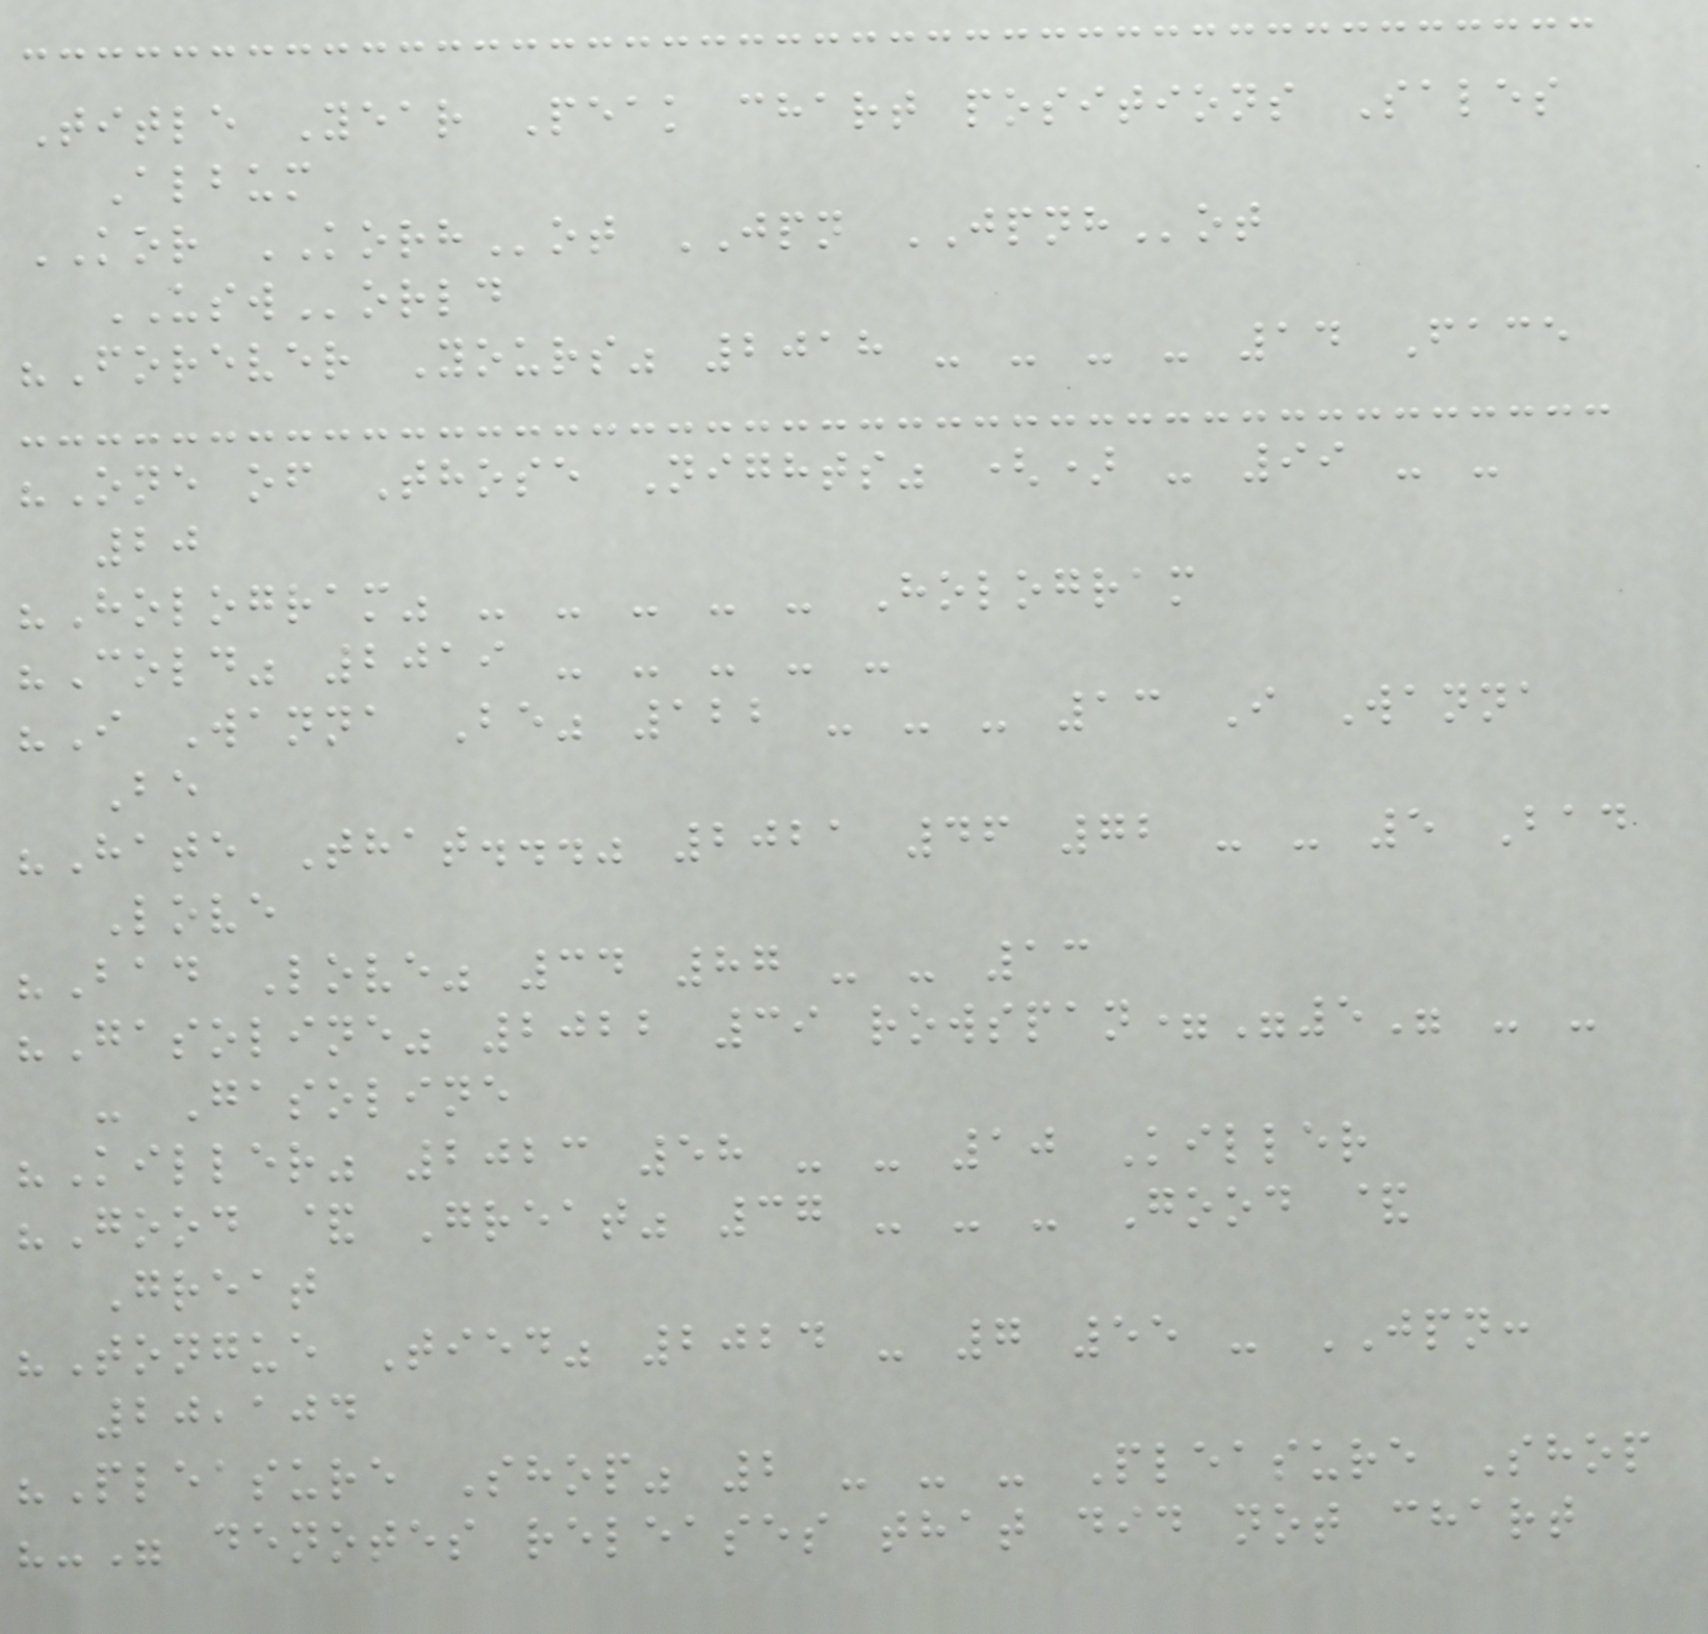Title Year Peak chart positions Sales
Album
KOR KORHot JPN JPNHot
USWorld
"Forever Yours" 2018 - - - - 14 Face
"One of Those Nights" () - 99 - -
20
"Hologram" - - - - - Hologram
"Cold" 2019 - - - - -
"I Wanna Be" 122 - - - 13 I Wanna
Be
"Hate That..." 2021 46 72 - - 5 Bad
Love
"Bad Love" 34 87 - - 13
"Gasoline" 2022 39 rowspan="5" - -
- Gasoline
"Killer" 2023 58 - - 10 Killer
"Good & Great" 37 - - - Good &
Great
"Tongue Tied" 2024 - 7 55 - JPN:
20,104
"Pleasure Shop" 2 - - - Pleasure Shop
"-" denotes releases that did not chart
